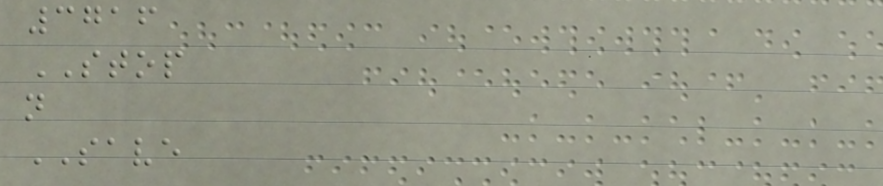3716
STOP
n
SAVE
